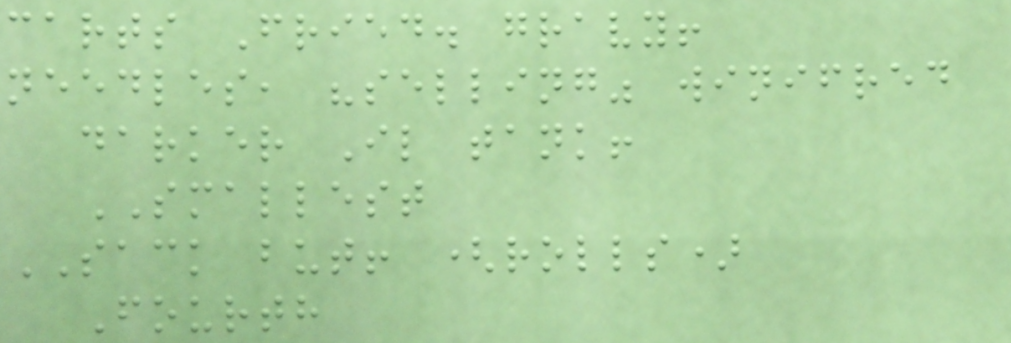carts Fried. gravy!
needles, "selling" winifred
darker Il tank!
SMALLEST
SACK but! (rolls)
Fourth
